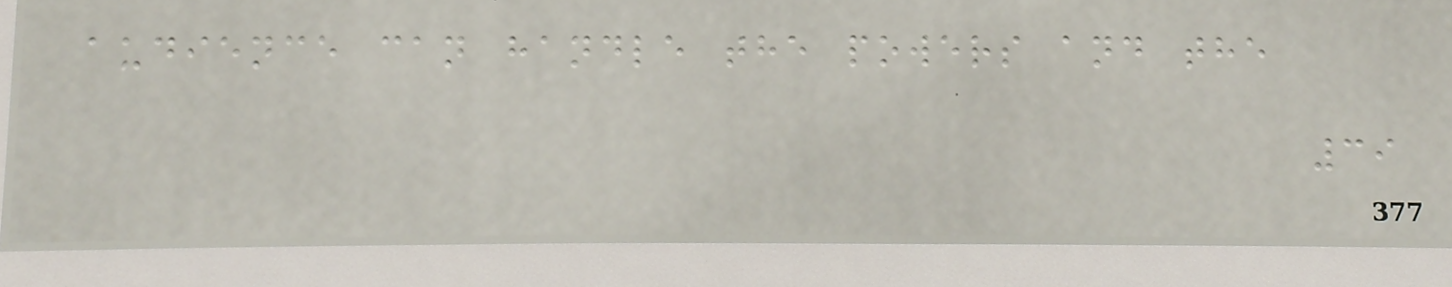audience can handle the powers and the
39
